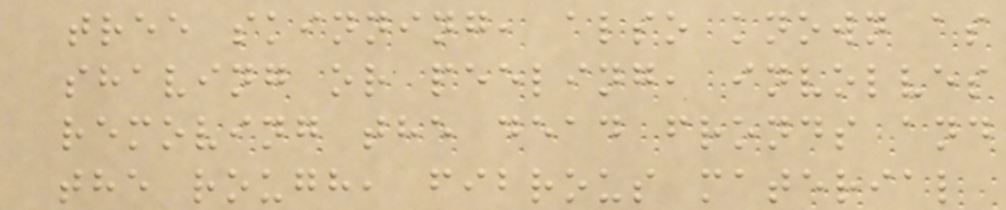tree skinning, also known as
shaving or peeling, involves
removing the dead fronds and
the rough, fibrous material
